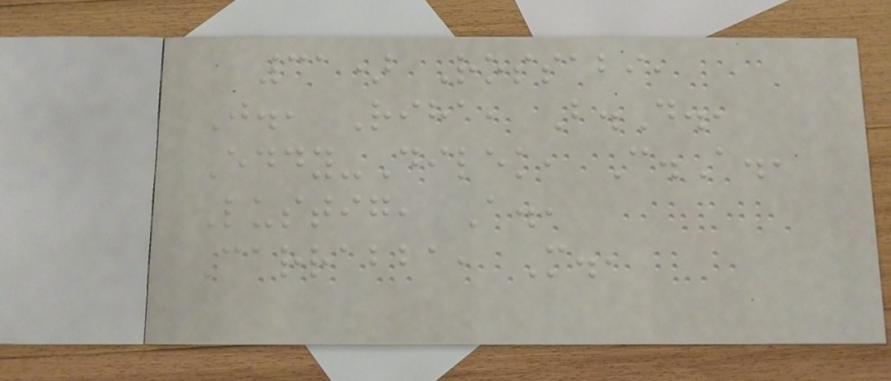31) Rossabi,
J., Riha, B.D.,
Eddy-Dilek, C.A.,
Lustig, A.,
Carrabba, M.,
